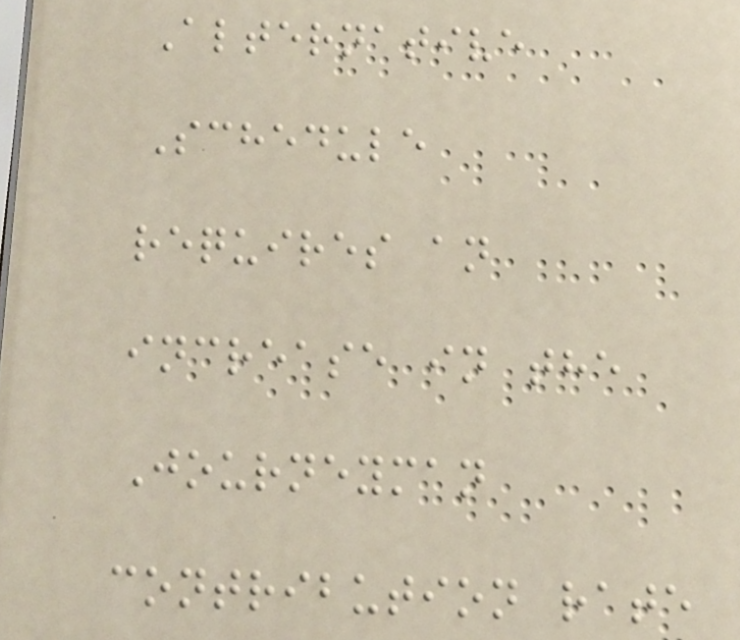Alternative
Schedule
requires an
increase in the
Journeyman
contribution rate
